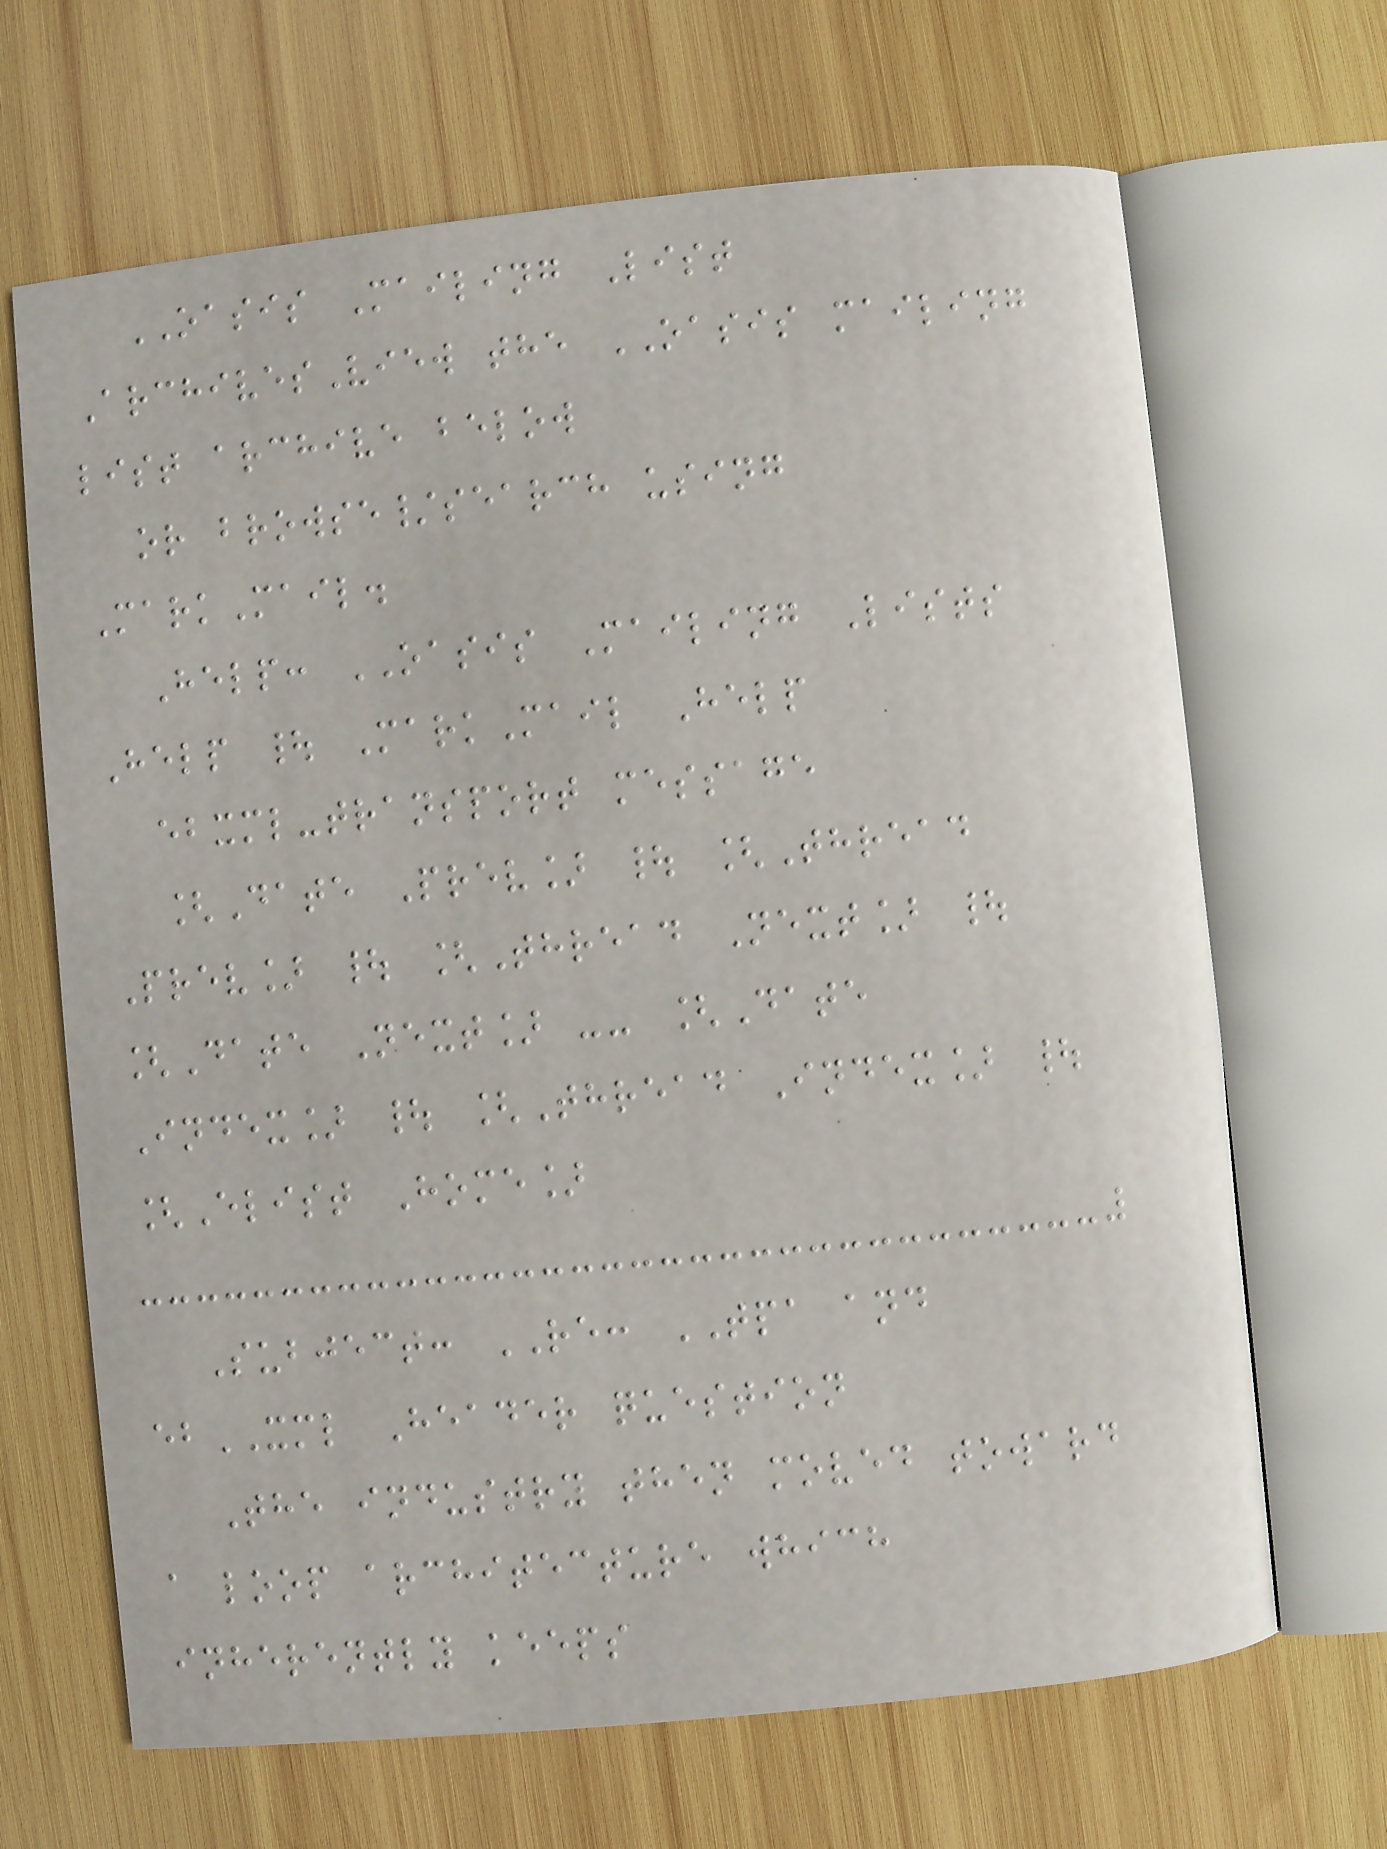OASIS Mailing List
ArchivesView the OASIS mailing
list archive below
or browse/search using
MarkMail.
Help: OASIS Mailing Lists
Help | MarkMail Help
ebxml-transport message
[Date Prev] | [Thread
Prev] | [Thread Next] |
[Date Next] -- [Date
Index] | [Thread Index] |
[Elist Home]
Subject: RE: TPA and
ebXML Header question
The industry then moved toward
a loop architecture which
inherently keeps
